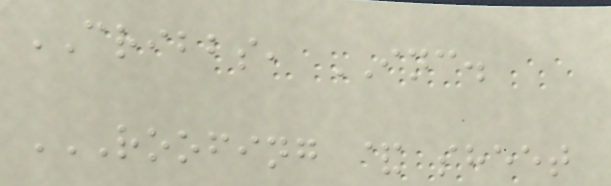CRIBBS, INC.
ROOFING & SHEET
